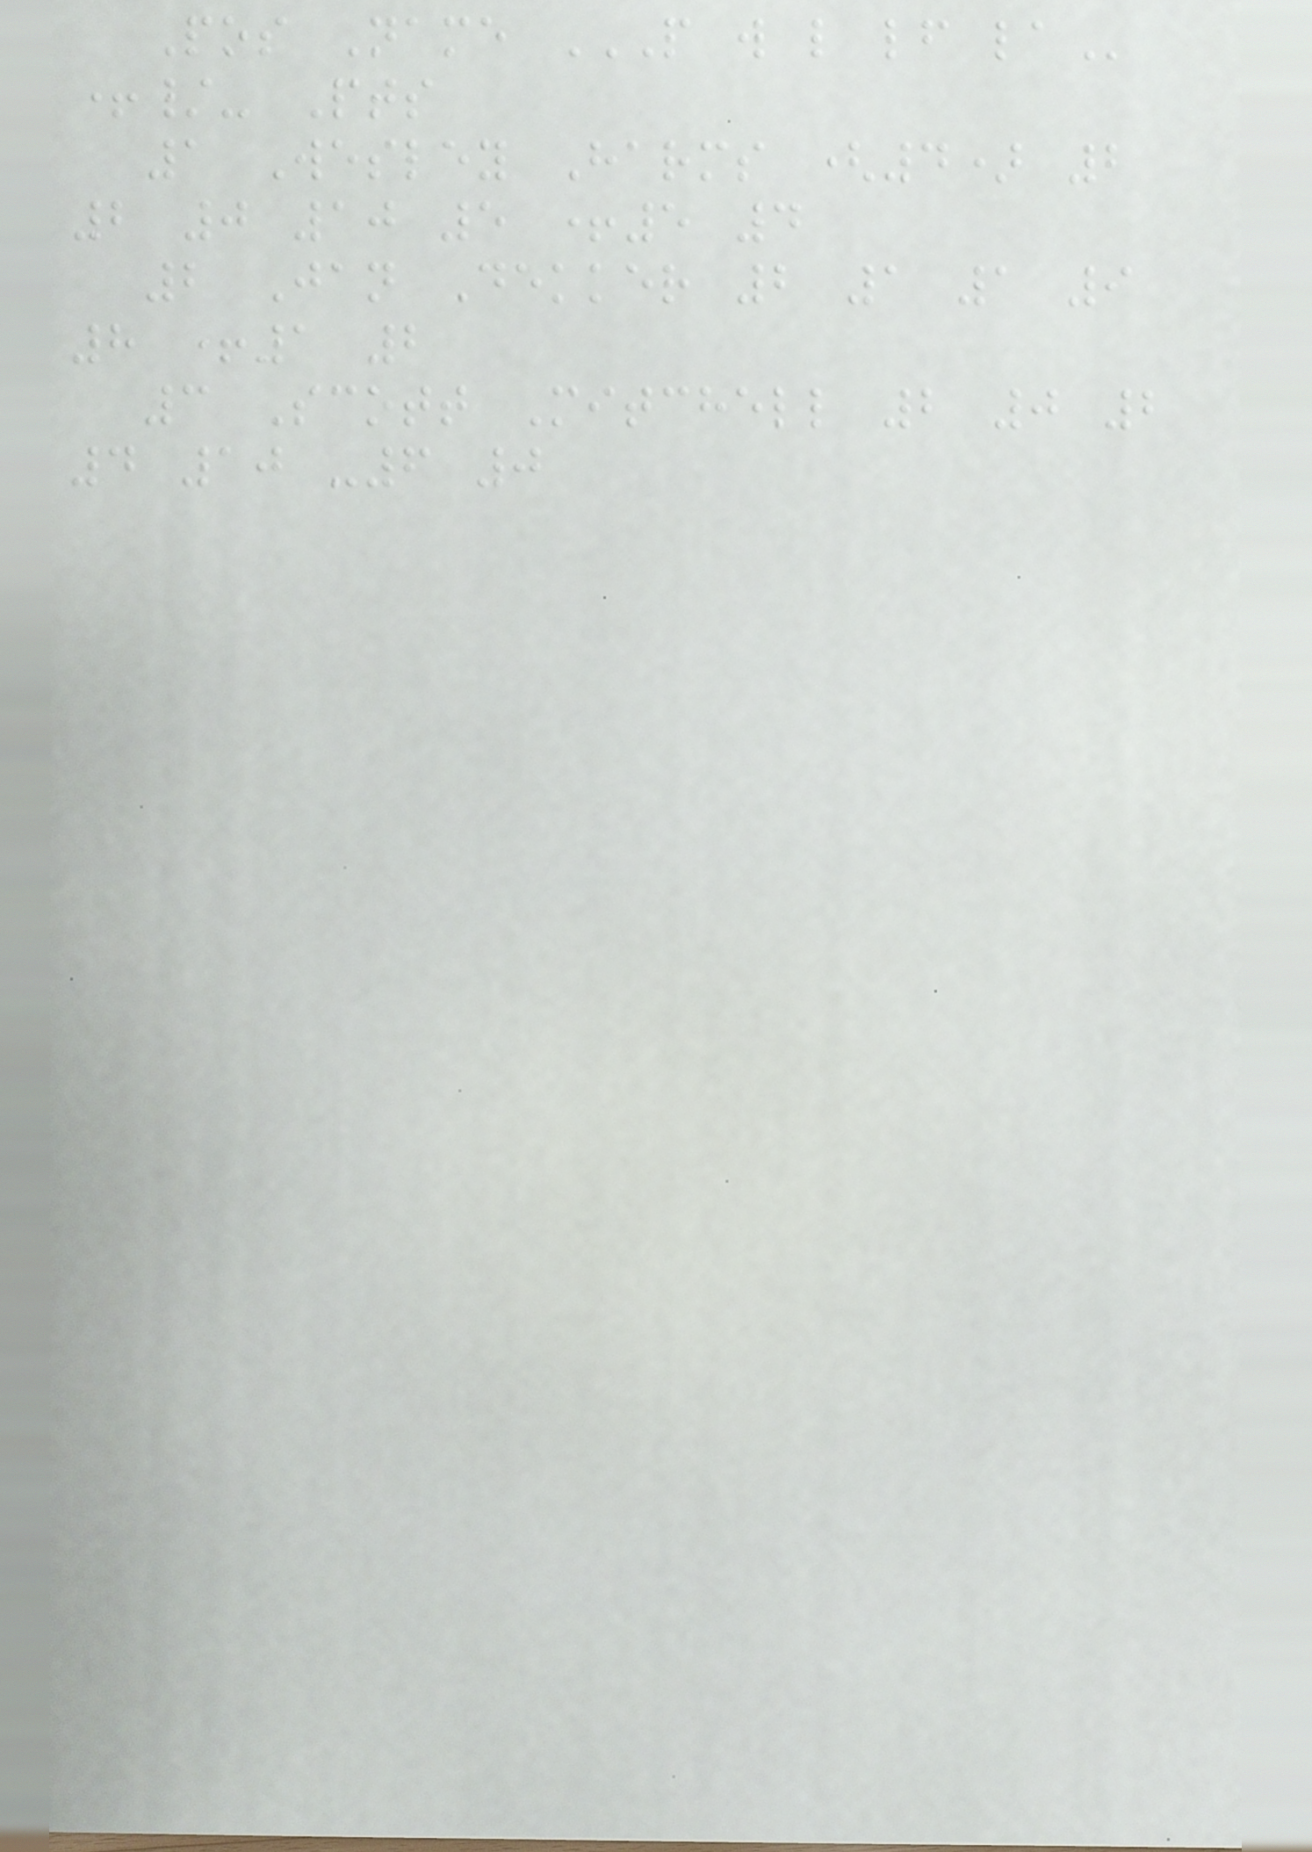Pos Name P W L LF LA
+/- Pts
1 Wesley Harms (4) 2
2 0 10 5 +5 4
2 Jan Dekker 2 1 1 9
8 +1 2
3 Scott Mitchell 2 0 2
4 10 -6 0
